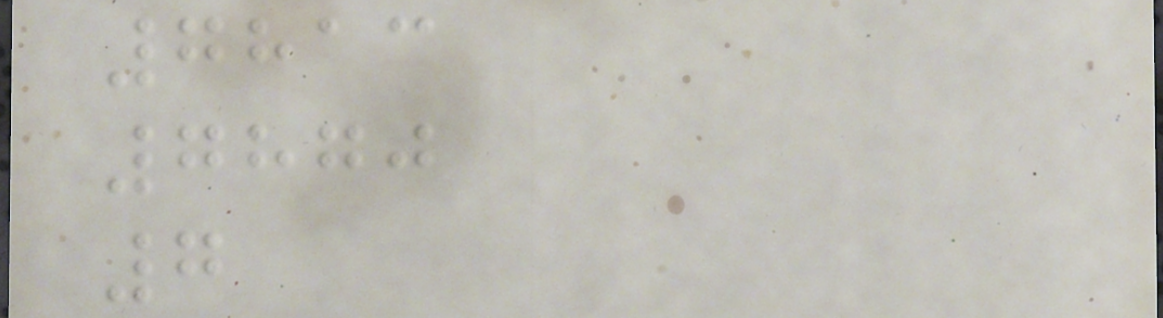7813
7870
7
